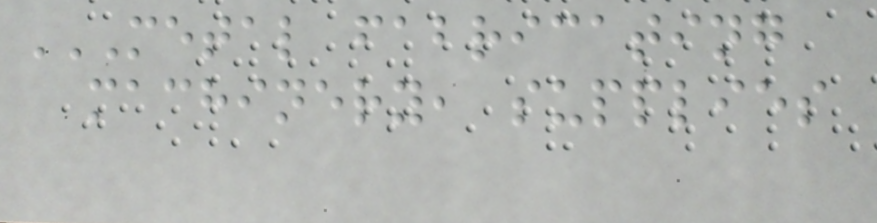METAL FABRICATING
MACHINERY, SUPPLIES
